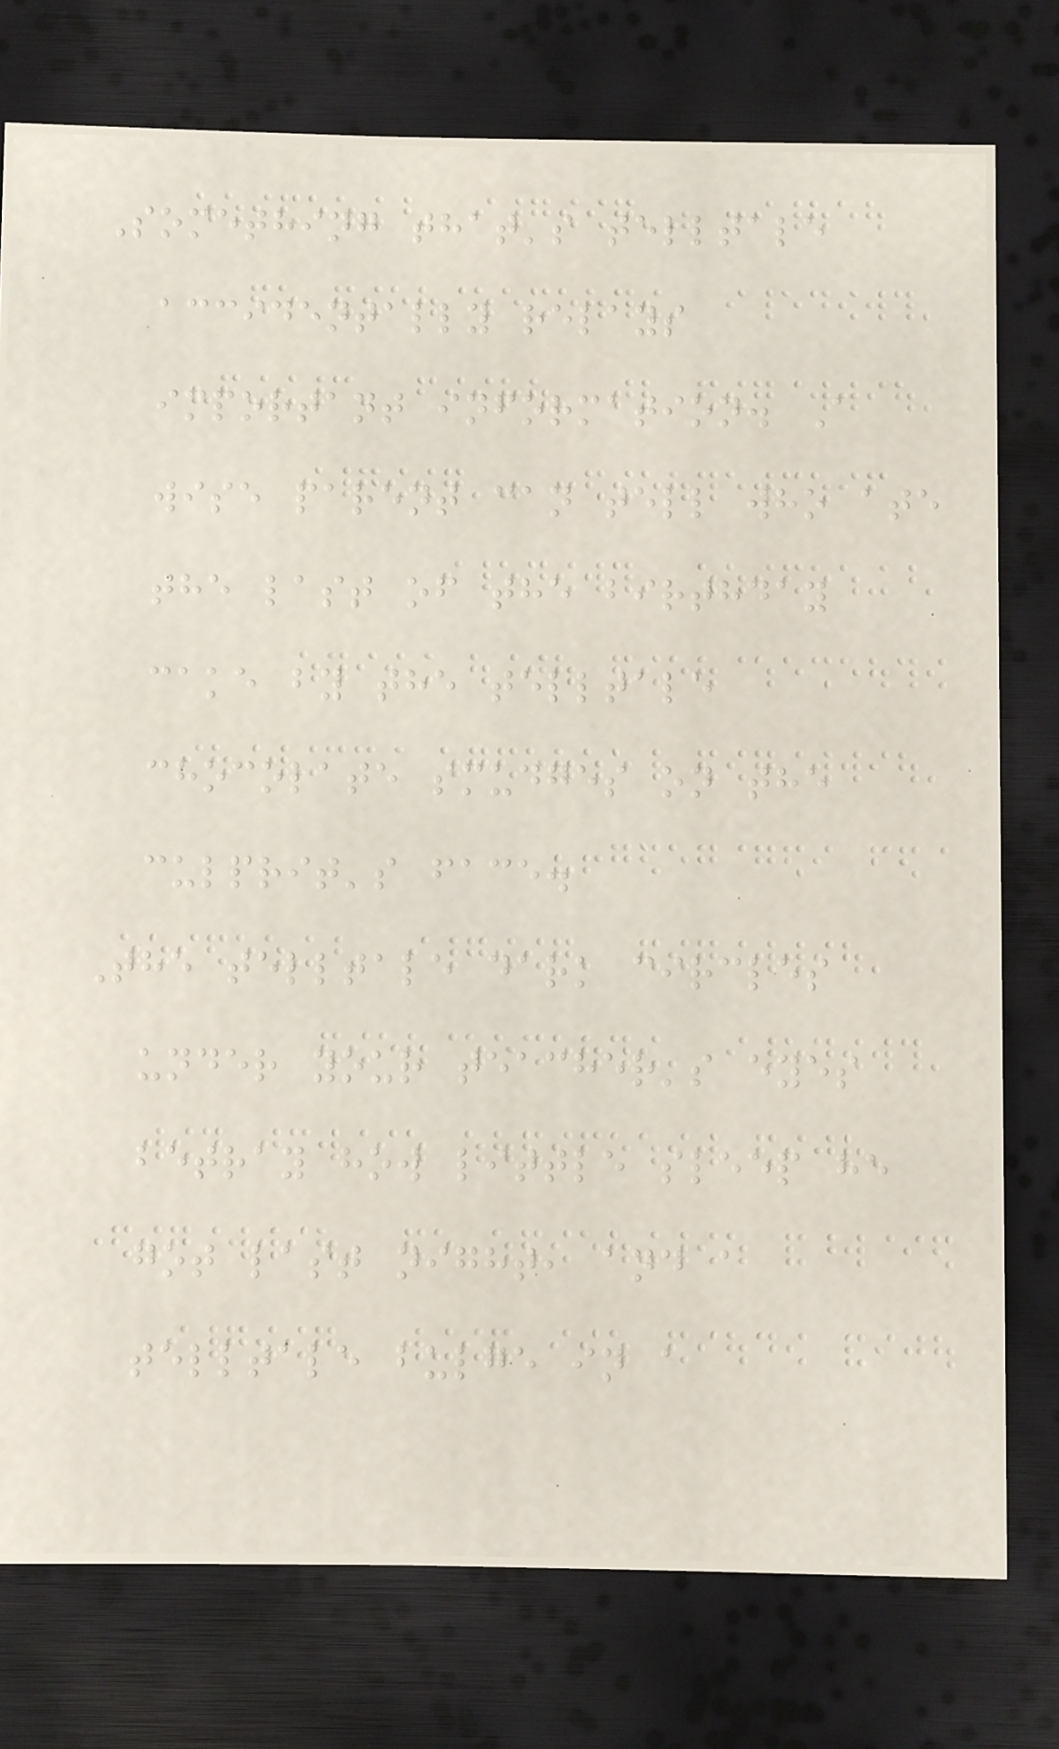Something that's telltale
accidentally relays
important information. A
wise parent can tell who ate
the last of the birthday
cake by the telltale
chocolate smudges on the
culprit's face.
The telltale dark circles
under your teacher's eyes
betray how little sleep he
got last night, and a
telltale bulge in a
